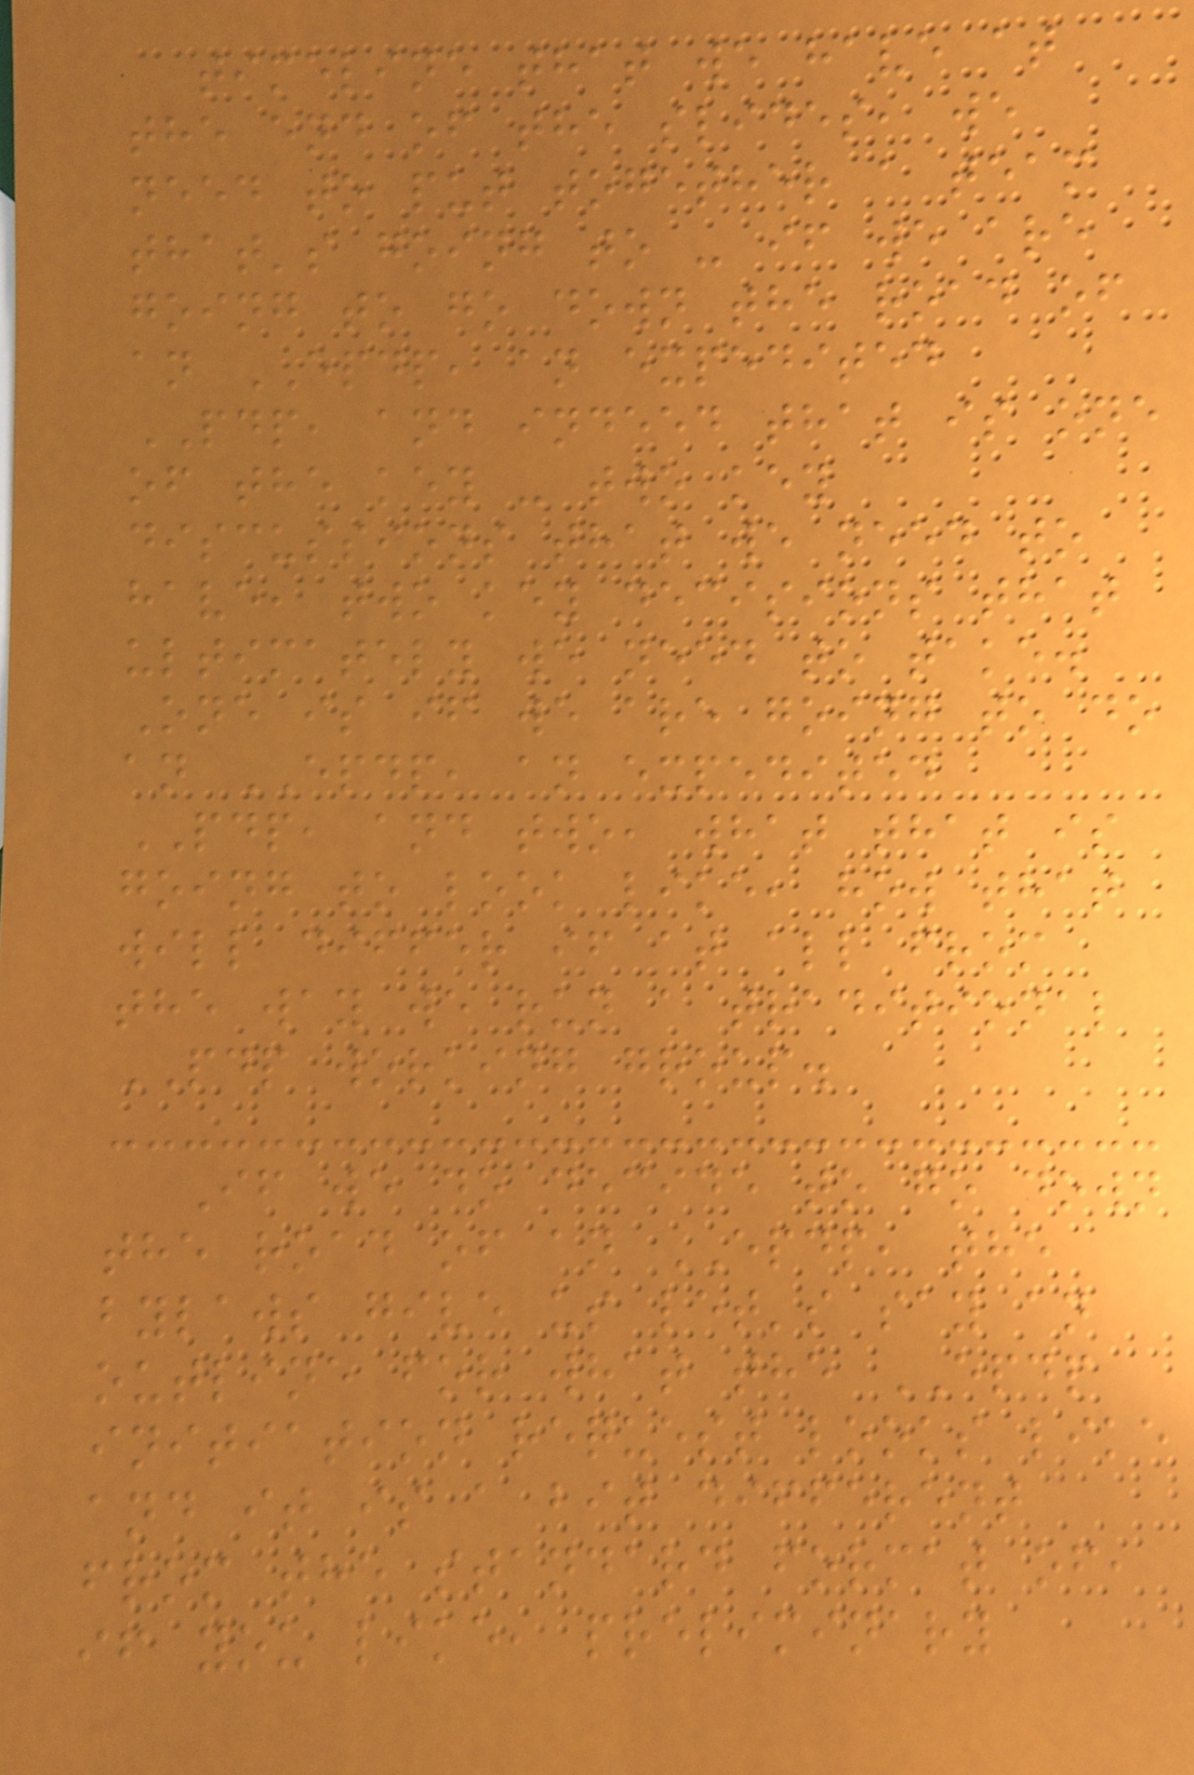timeline that we have at
the end of the slides, we
need to put together a team
that's going to - if we are
going to go down the road of
an EPDP, an expedited
PDP, and indeed that is one
of the key - two key
discussions that we need to
have, two key decisions that
ultimately we need to take.
One is if we are going to do
an EPDP, an expedited
PDP, and two, what that is
going to look like, how that
will differ if at all from
the way we run a traditional
PDP working group.
If we do decide to go down
the road of an EPDP, the
bylaws give us let's say an
outline for what the EPDP
initiation request looks like
and it is a bit different
from the standard format of,
if you like, preliminary
